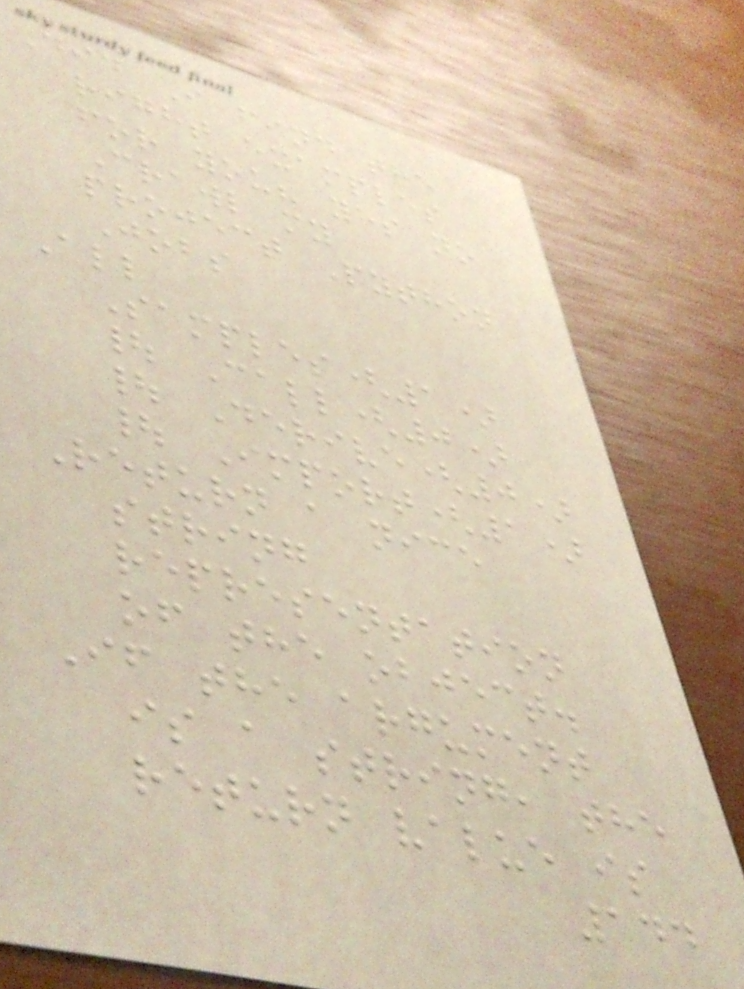Did I find the
right examples
for you? yes no
Crawl my
project Python
Jobs
All
Samples(1)
| Call(0)
| Derive(0)
| Import(1)
Return a nice
string
representation
of the object.
If the argument
is a string, the
return value is
144
